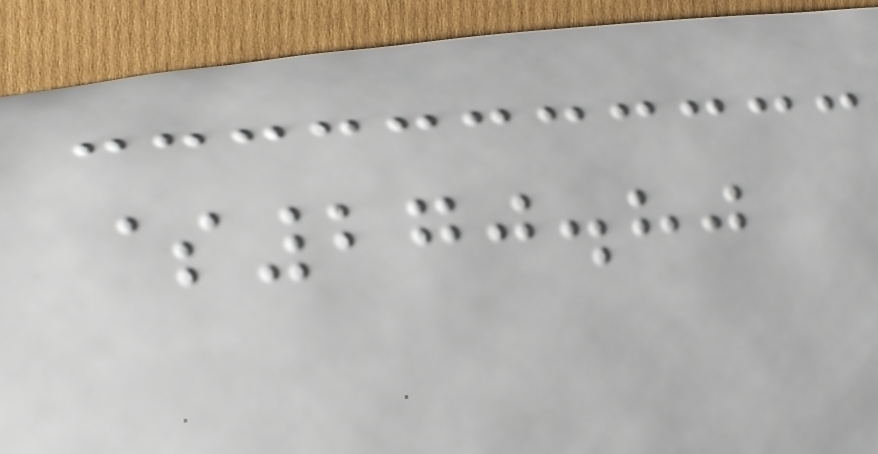$270.80
